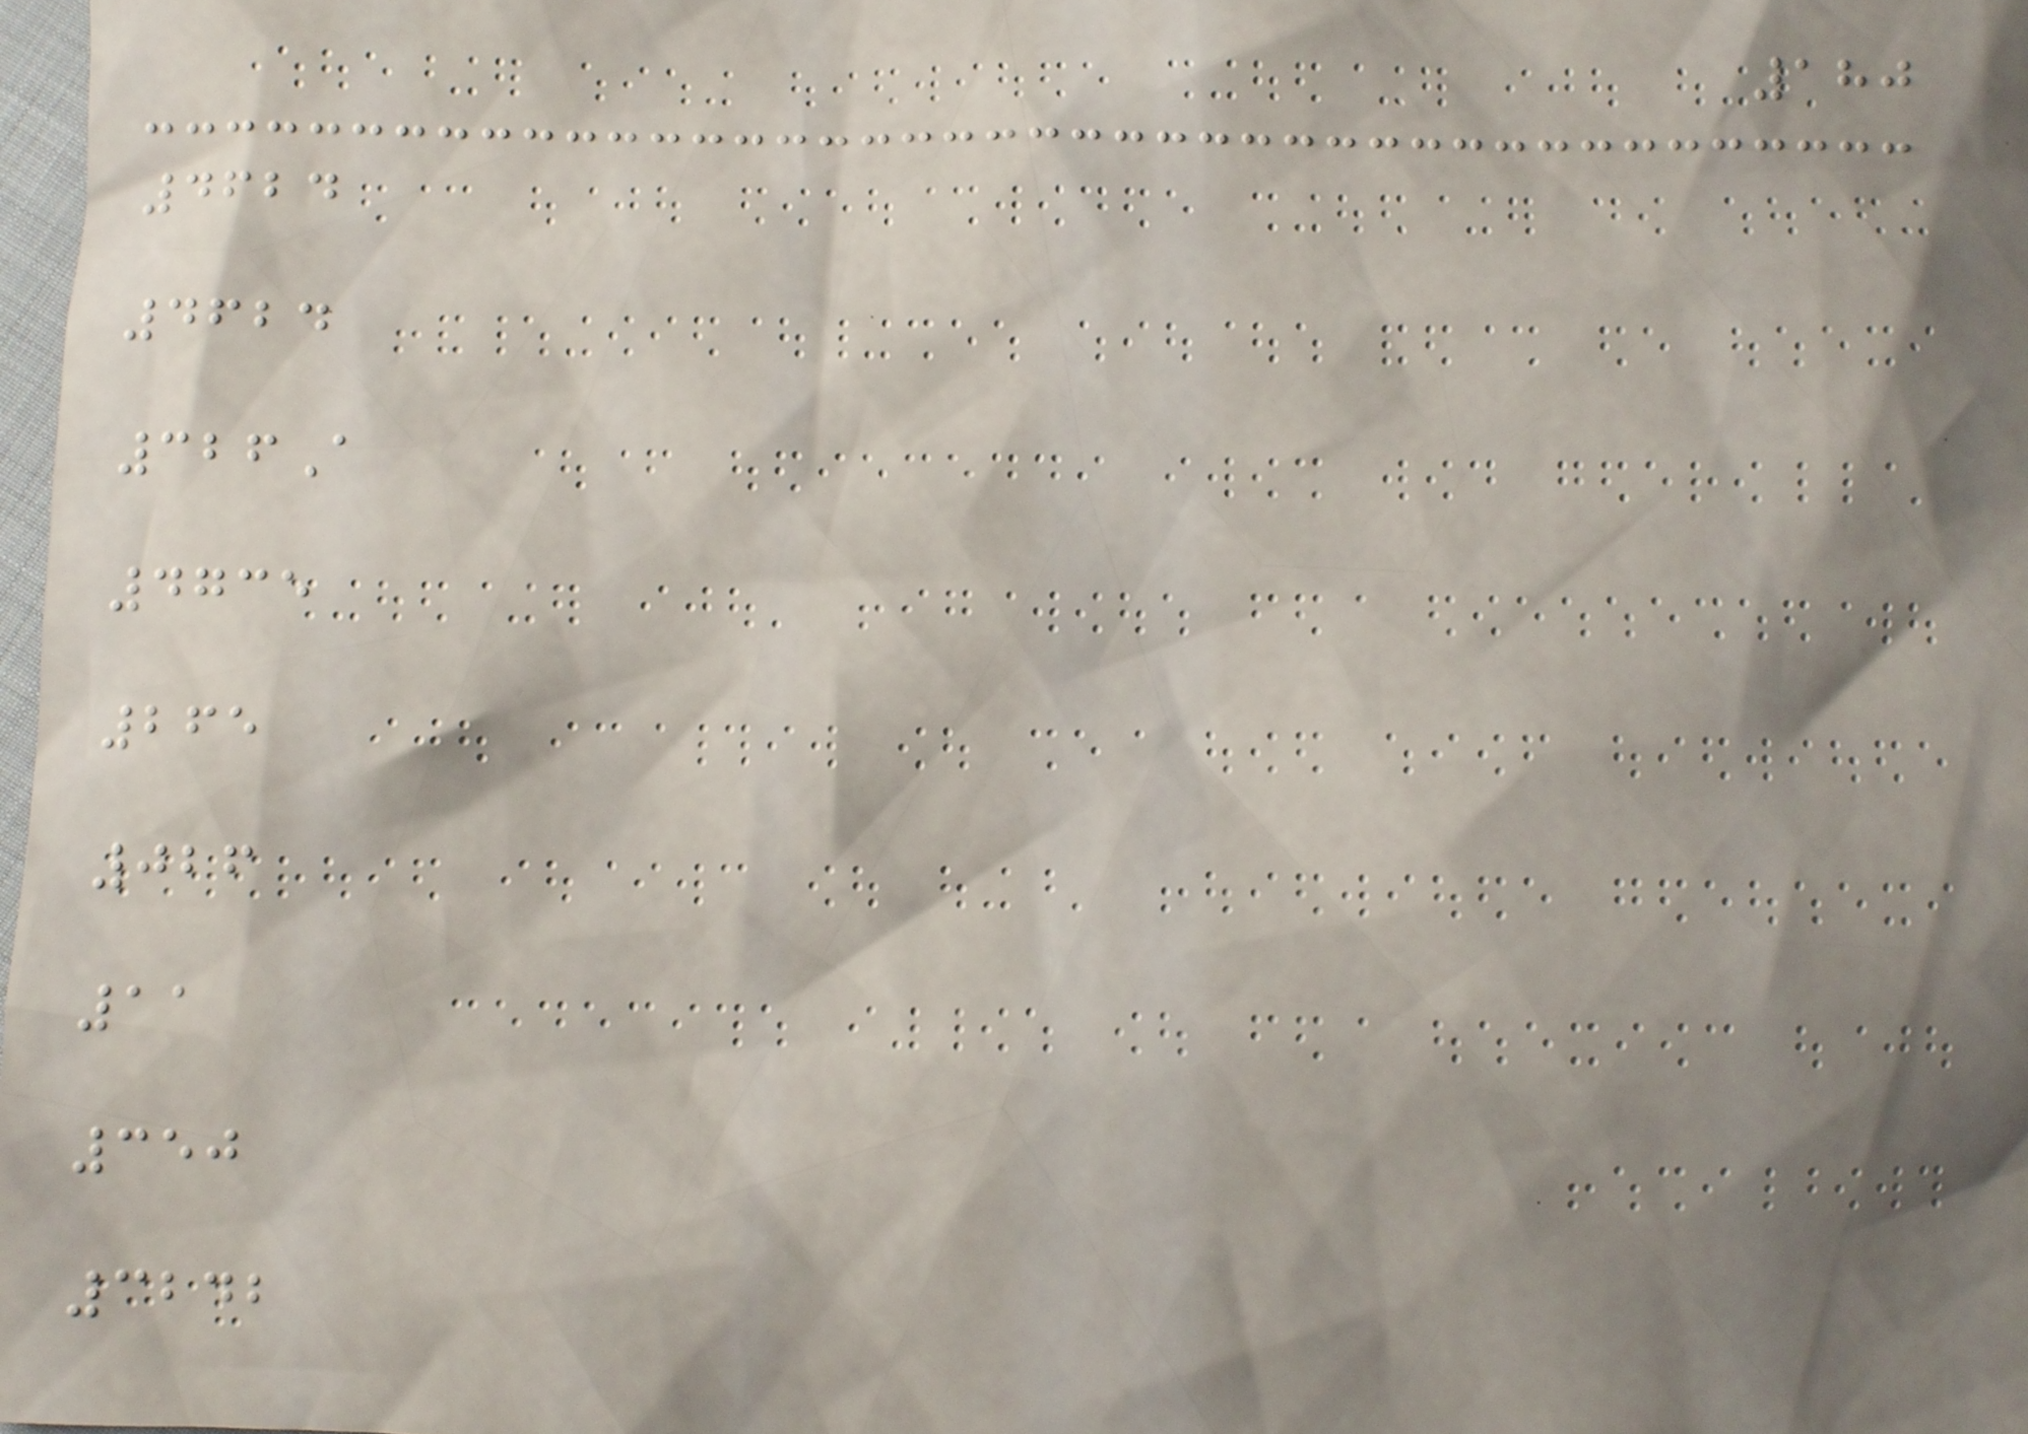180
4624
4624
326A
4735
265
026
11
350
3242
